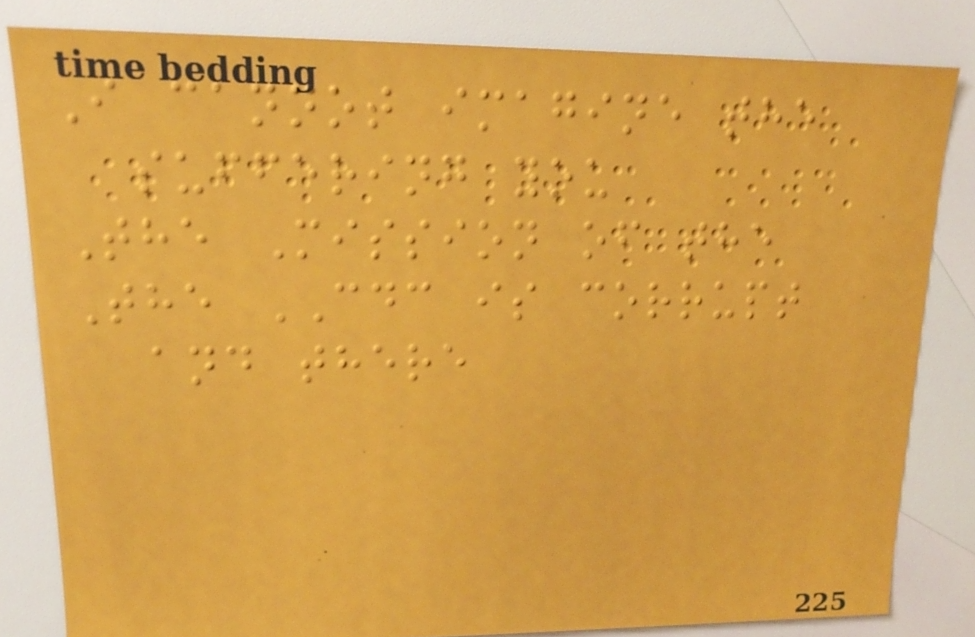I cannot imagine the
suffering you
The Mission of the
The CDC is corrupt
and there
